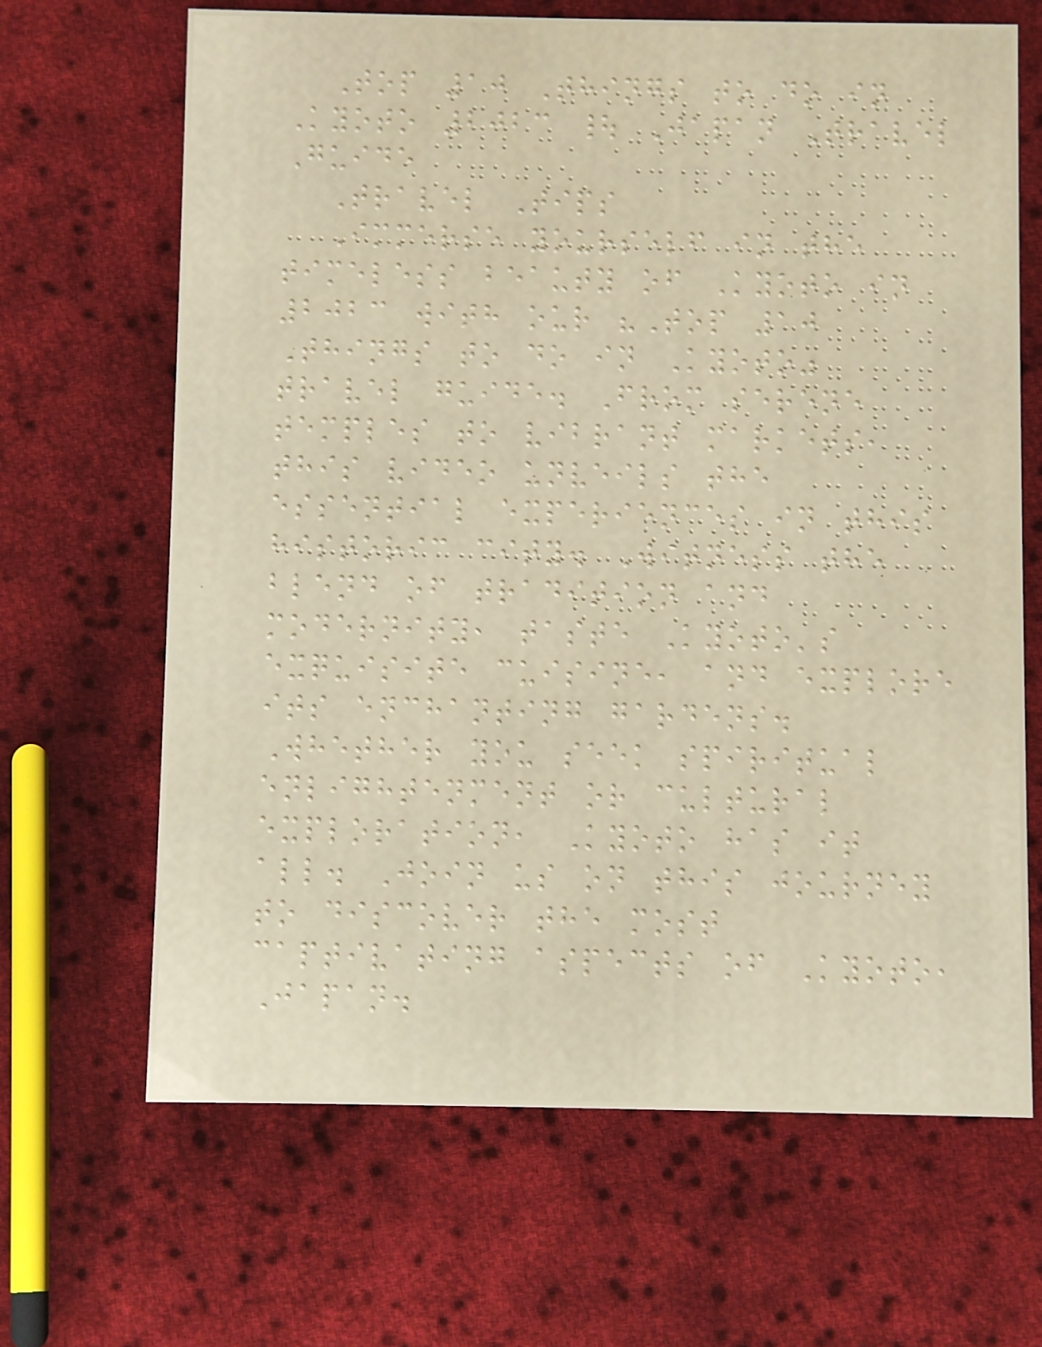Top 10 Things to do in
Kyoto 2023 | Japan Travel
Guide
Travel Tips
Immerse yourself in the
timeless beauty of Kyoto in
2023 with our "Top 10
Things to do in Kyoto"
travel guide. From serene
temples to vibrant markets,
this video unveils the
essential experiences in this
historic city. Witness the
blend of tradition and
modernity, taste Kyoto's
exquisite cuisine, and explore
its enchanting gardens.
Whether you seek spiritual
enlightenment or cultural
exploration, Kyoto has it
all. Join us on this journey
to discover the most
captivating aspects of Kyoto,
Japan.
